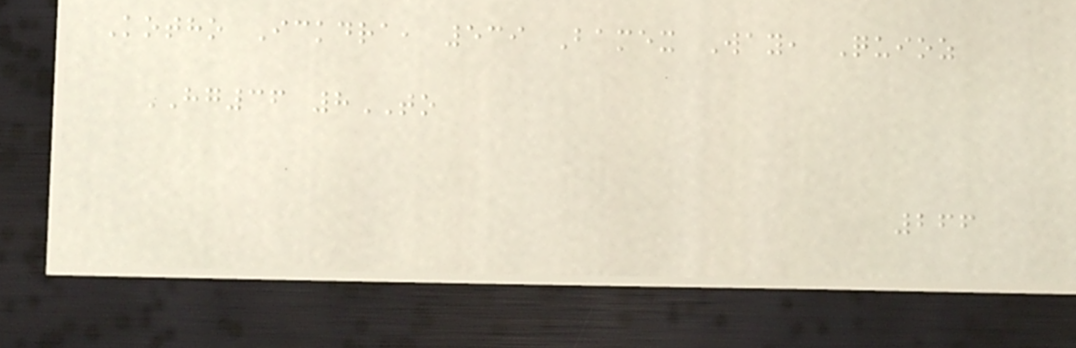Kotho Ickdra, 539 Bamex Way, Quioz
HG36 8TO
266
